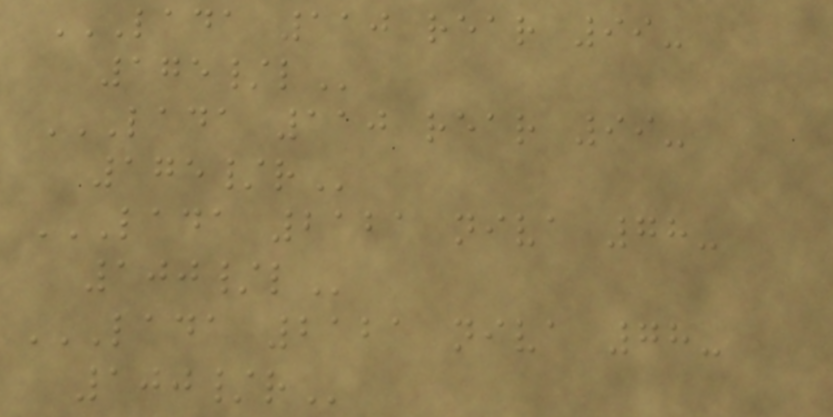LADA 110 REAR 99-
175/L
LADA 110 REAR 99-
175/R
LADA 2121 NIVA 78-
100/L
LADA 2121 NIVA 78-
100/R
